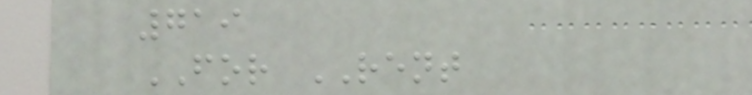719
FOR RENT
